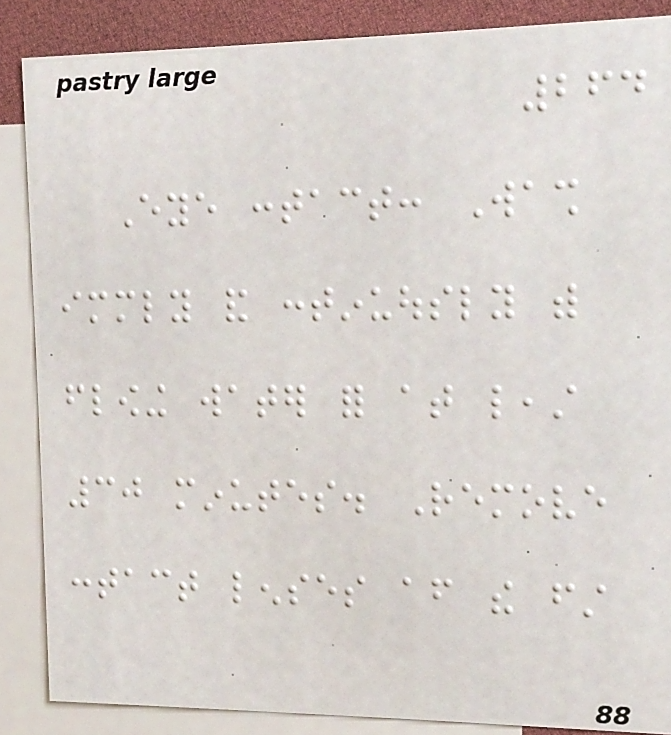264
Eye contact: Wash
immediately and continuously with
flowing water for at least
30 minutes. Remove
contact lenses after the first
